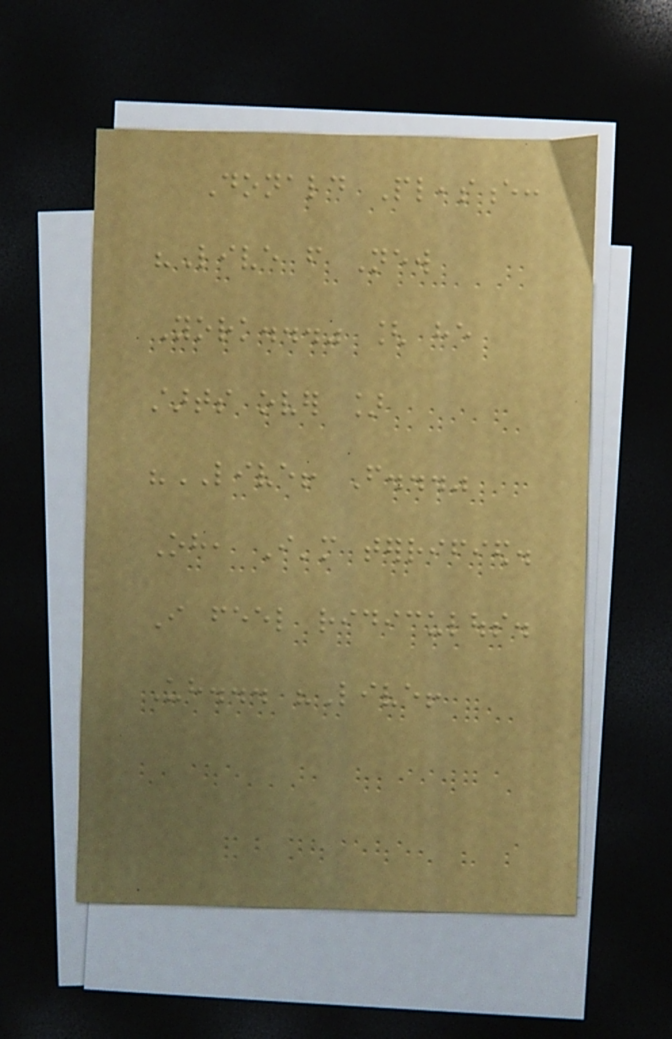Donald Pleasence:
"Live from New
York..." [ he
starts over ]
"LIVE! From..."
Oh, I'm terrified.
I feel ridiculous.
Uh... "Live!
